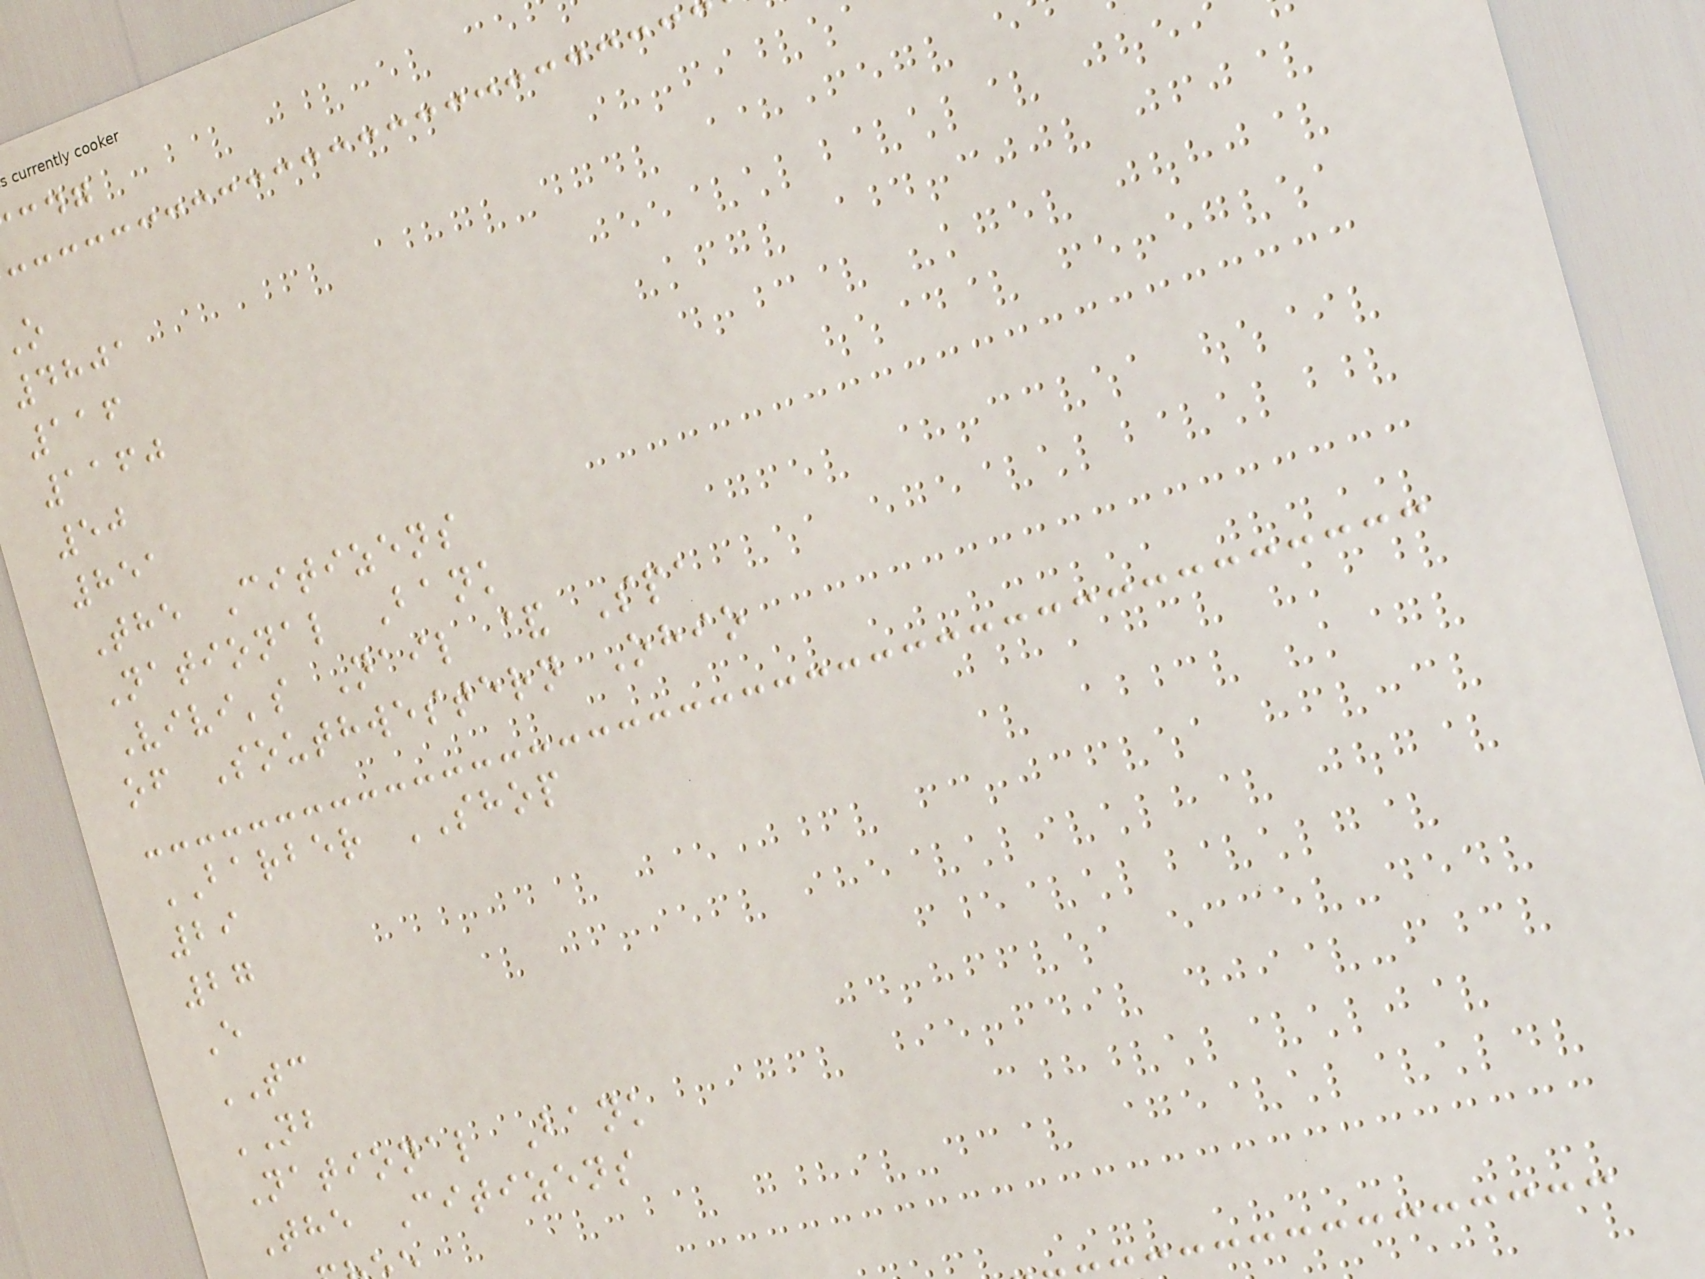4801
116
1160
50
851
The Citizens
National Bank
Vivi's Nail & Spa
of Southwestern Ohio
BARBER SHOP
29
27
E
TC
NB
National Bank
The Citizens
